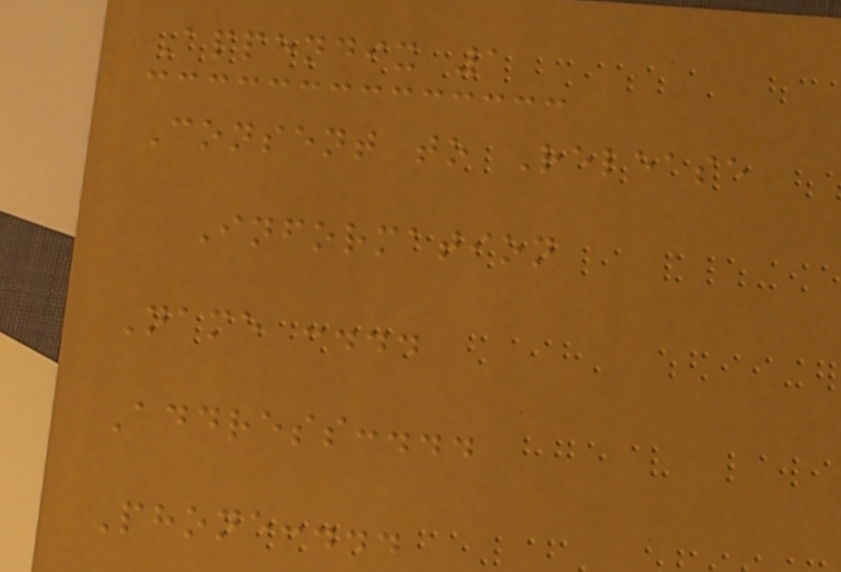Appendix 1
Consent to Release
Information
Name :...
Address:...
Phone:...
